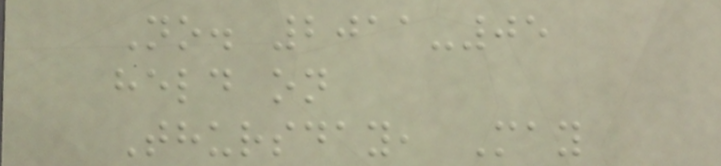No. 2011-05
held on
Thursday, May
